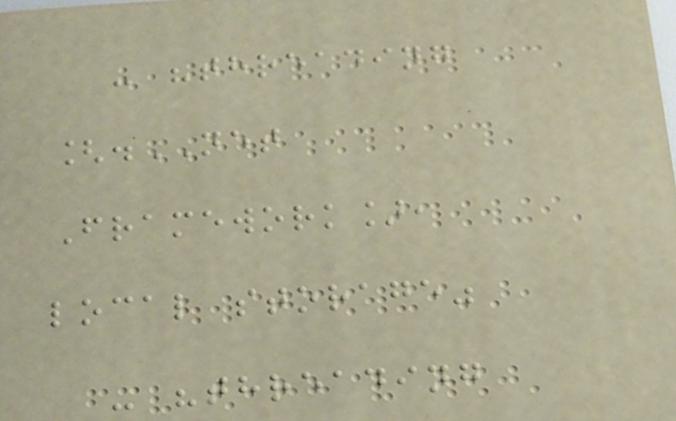- "threading
[.NET
Framework],
local storage"
- "threading
